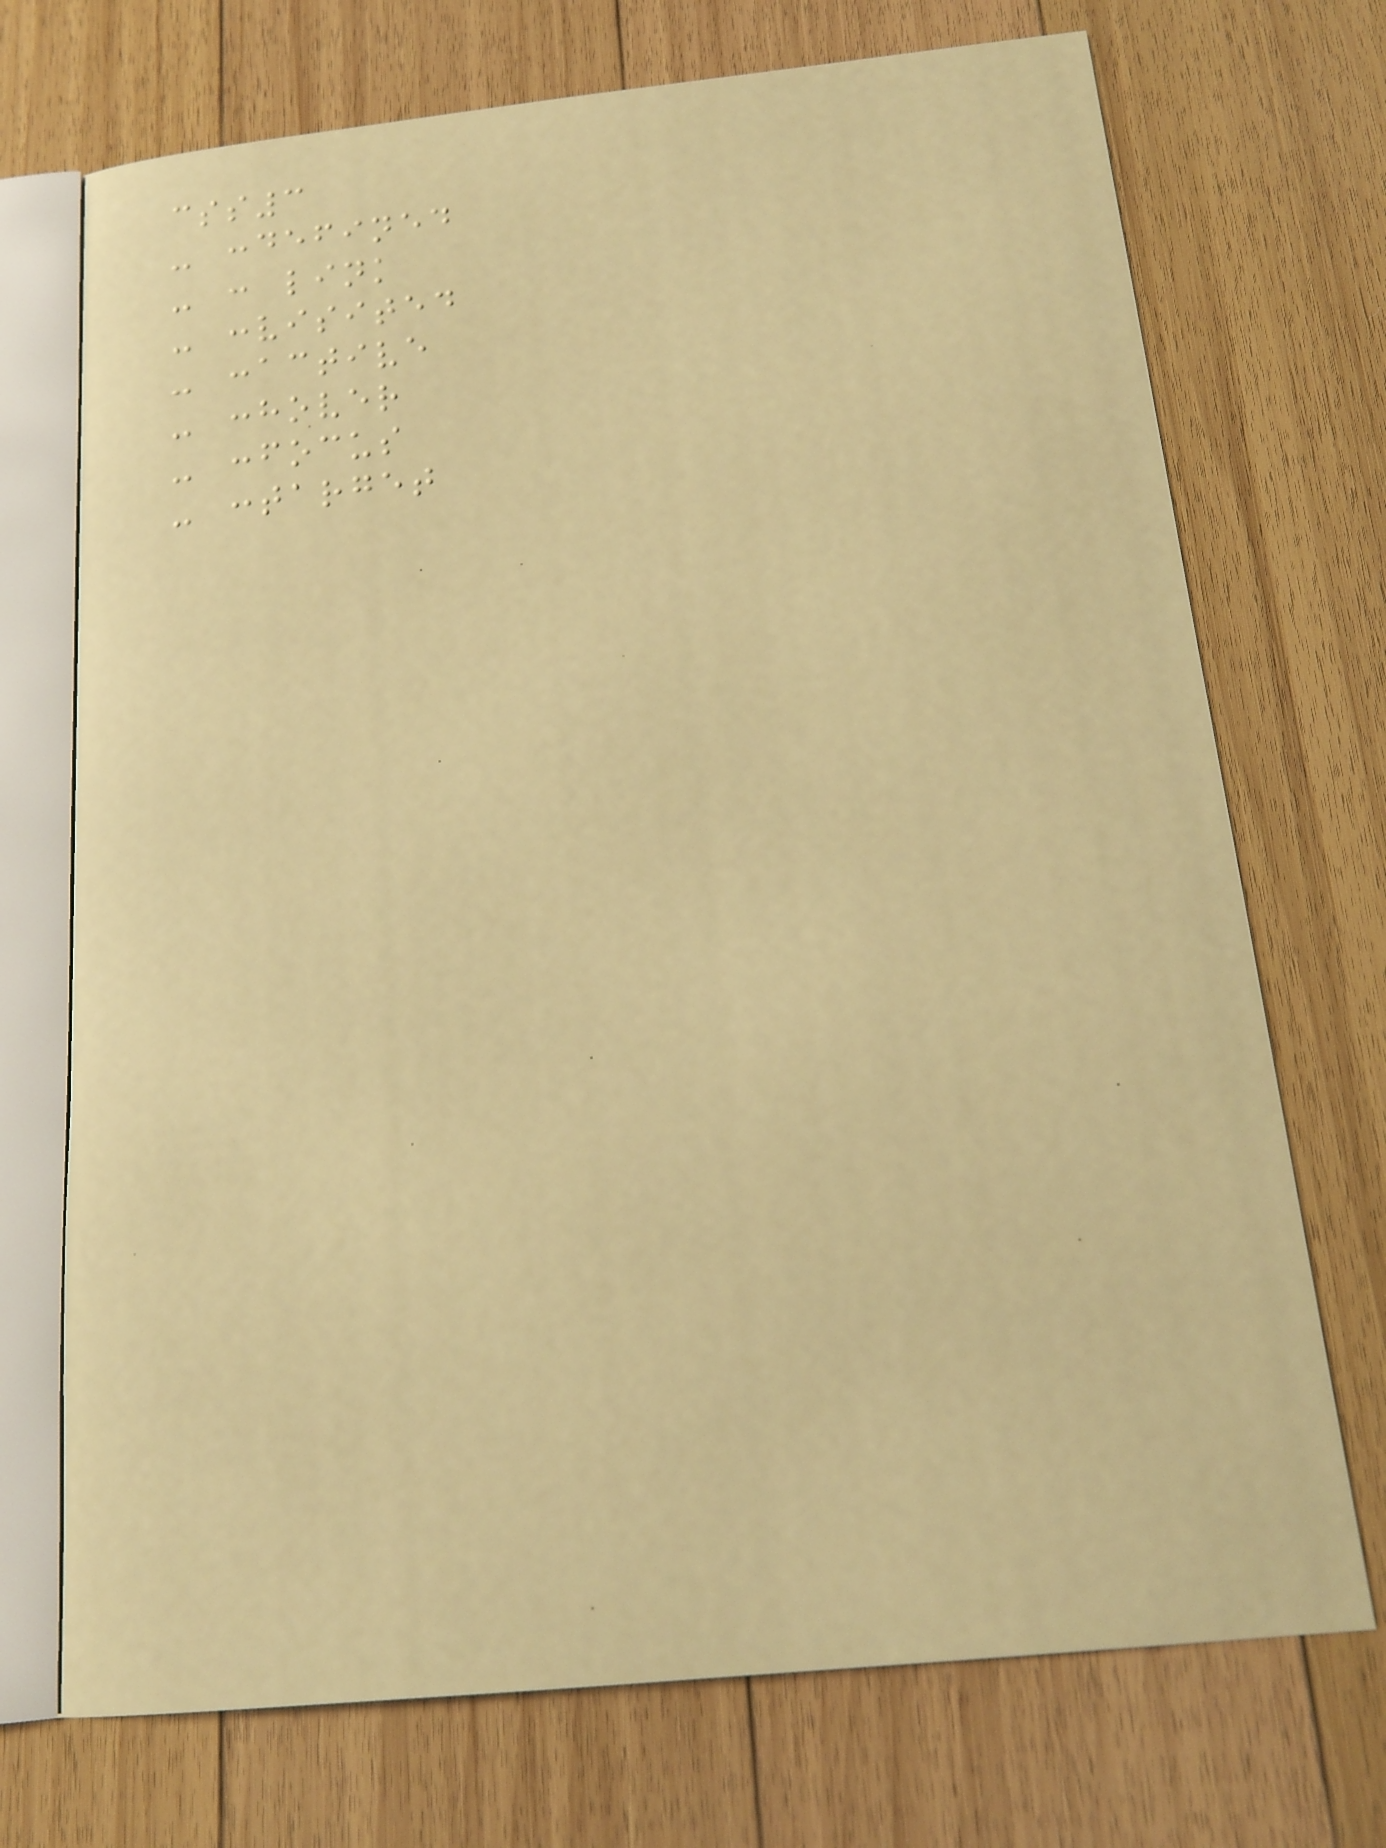css3
- :defined
- : link
- :visited
- :active
- :hover
- :focus
- :target
